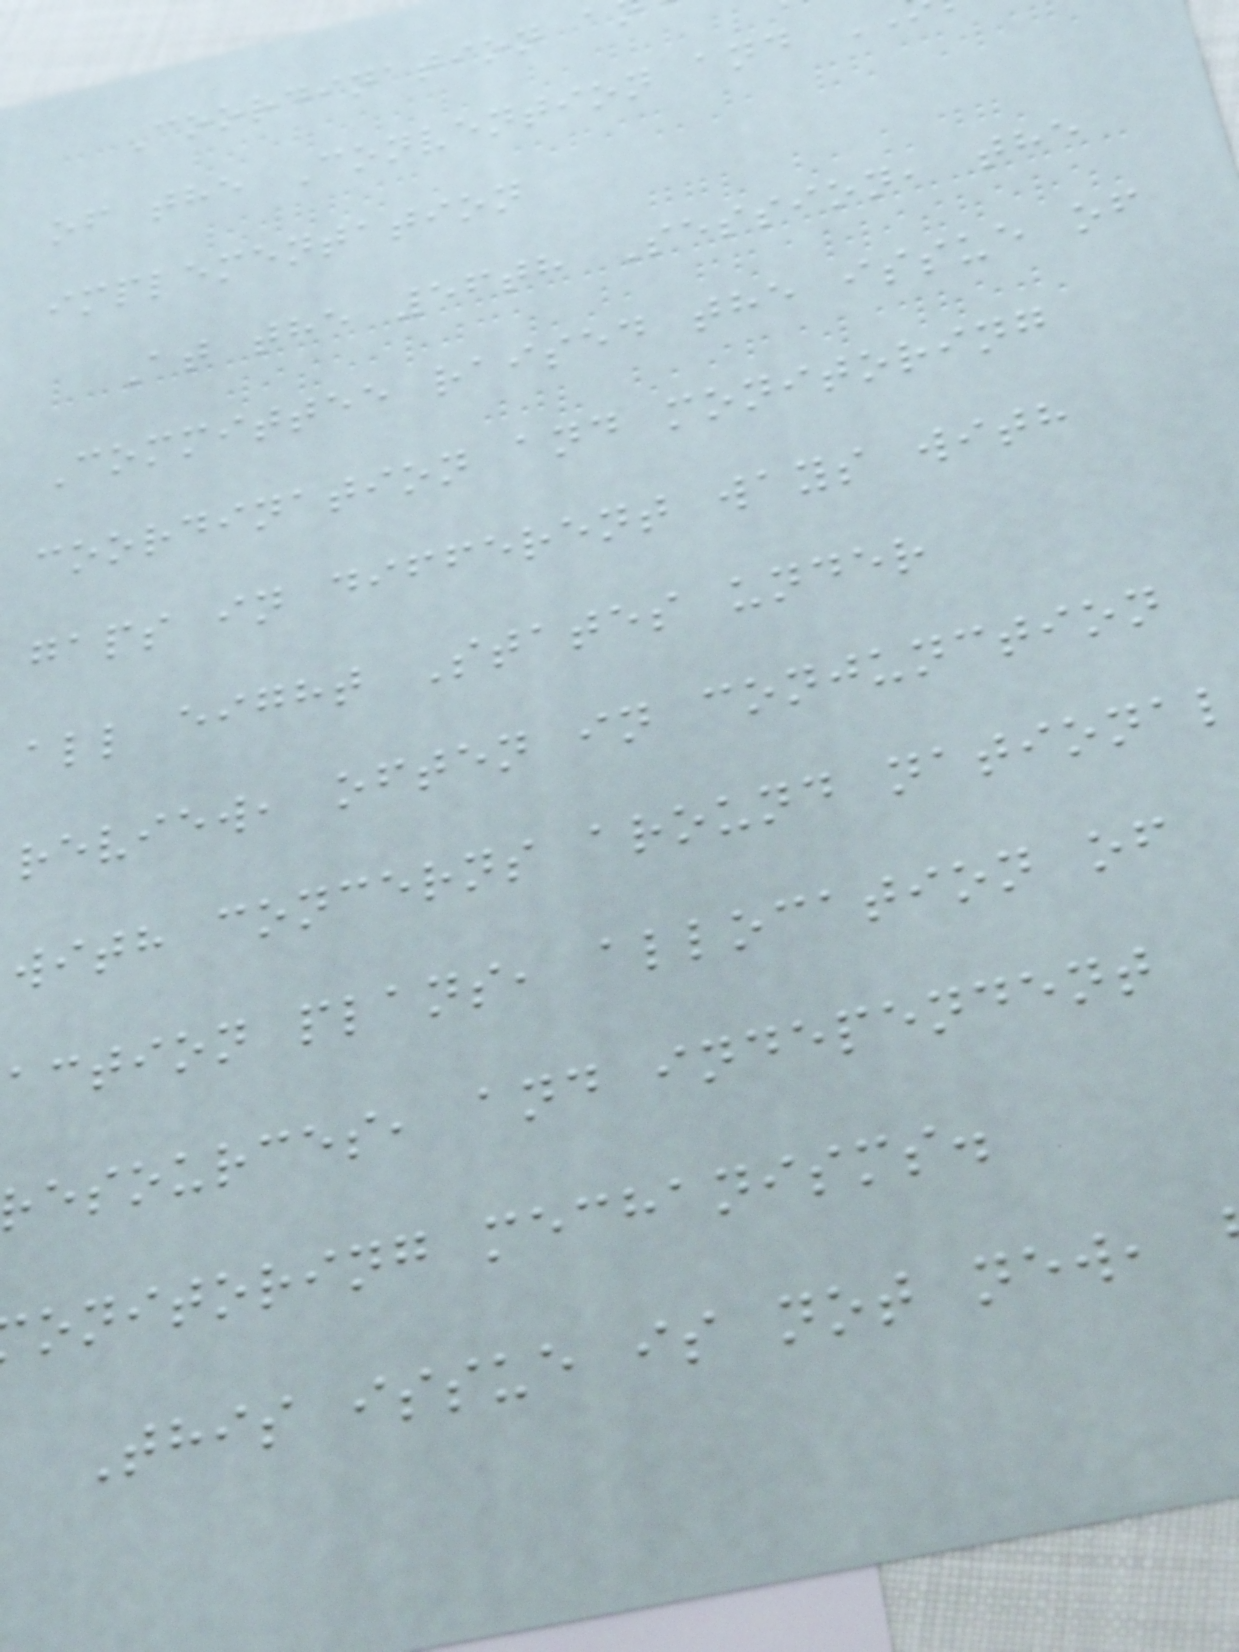Coordination a
of the Convention and
implementation
At the 56th Session, the
Committee raised the issue of
coordination and monitoring
gaps in different ways with
all eight States under
review, often in conjunction
with concerns around national
action plans, allocation of
esources, and independent
onitoring mechanisms.
This issue is not new,
